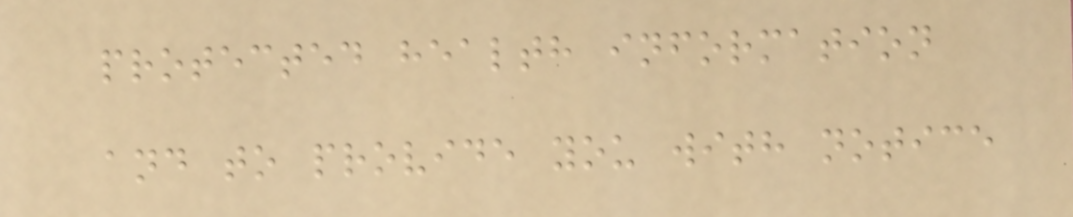protected health information
and to provide you with notice
